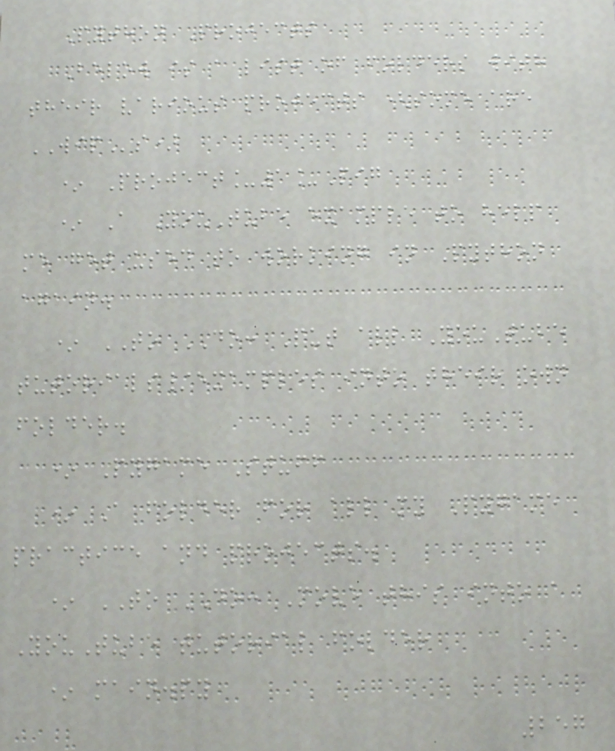Python Projects
Below is a list of folders with
their various projects (some are
WIPs)
* Project_1_Pig
* A YouTube example to help
me get used to working in Python
again.
* TO DO: Put all YouTube
tutorials/examples into their own
folder.
* Pygame Stuff
* A folder for all my Pygame
practice and projects.
* TO DO: Move this into a
YouTube tutorial folder
* main.py
257
